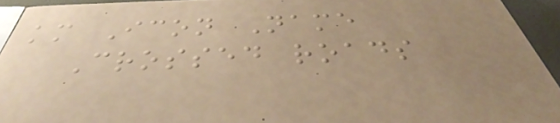km Icon Name
Crossed roads
